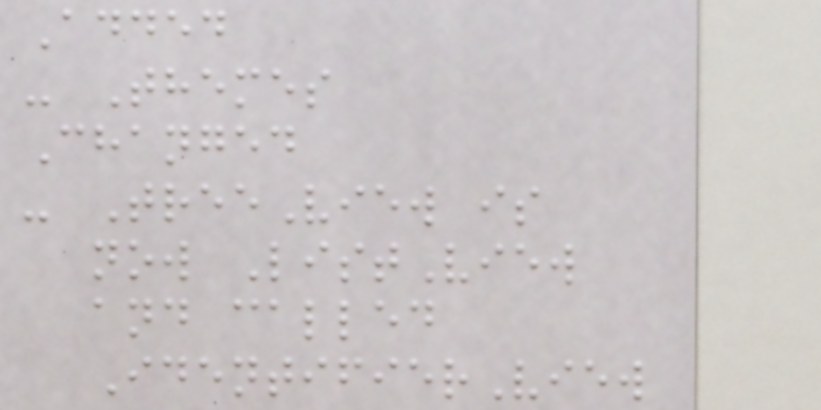Added
- Themes
Changed
- TreeView is
now ListView
and called
IdentifierView
